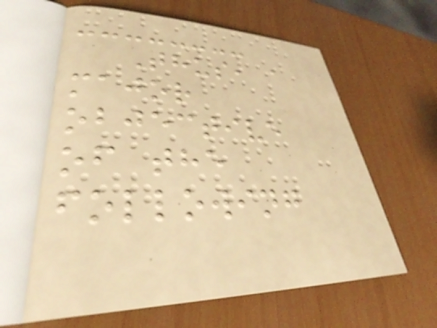Thus, a
major
objective
of the
following
